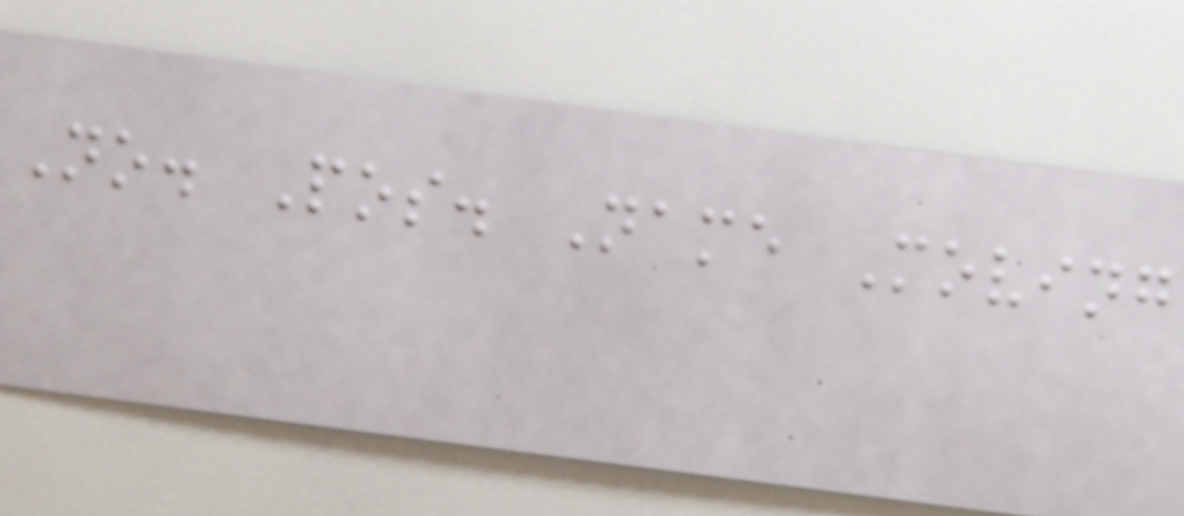No. Pos. Name Moving
